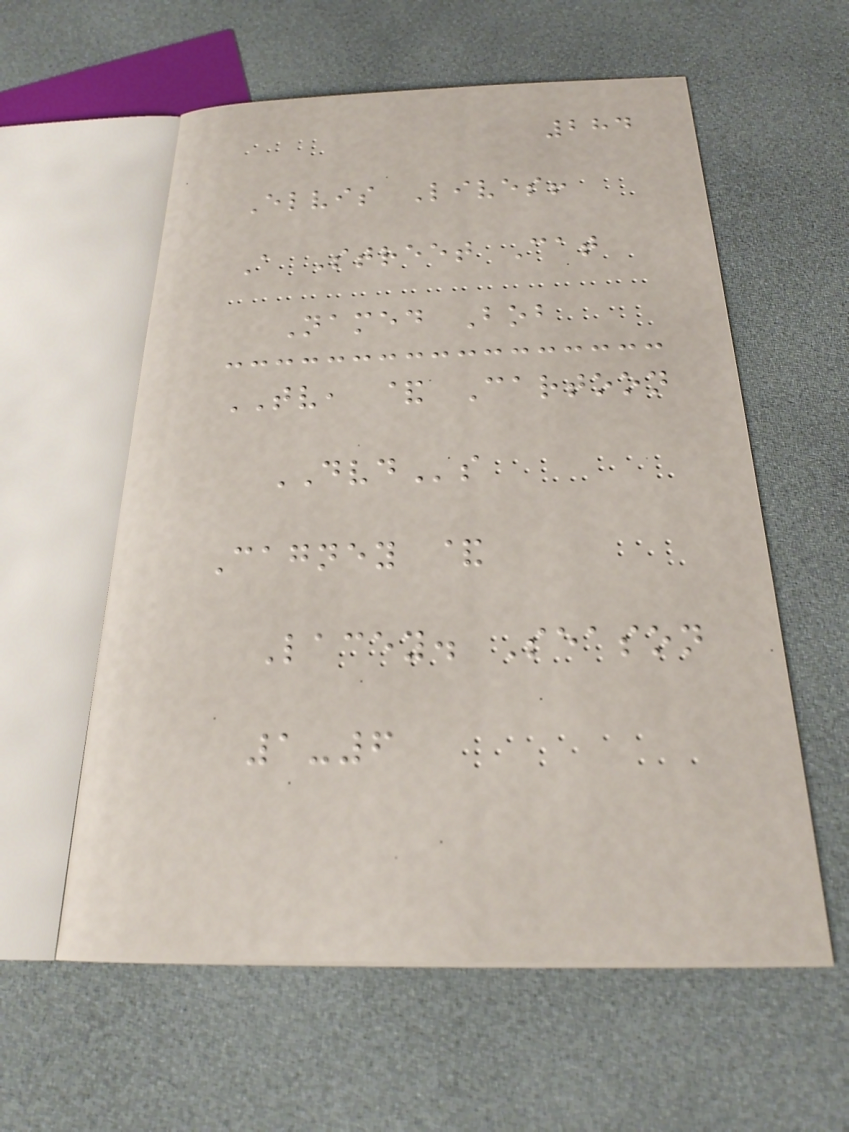284
Elvis Lives!
A Street Cat
Named Bob
TV, & Cartoon
DVDs
Cagney &
Lacey. Season
1-6
